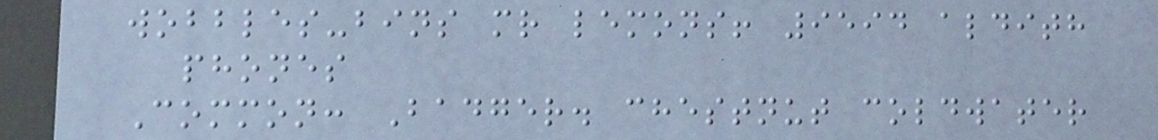wobbles-bins mr lemons! 9594 aldith
phones
Common: Badger. chestnut coldwater
